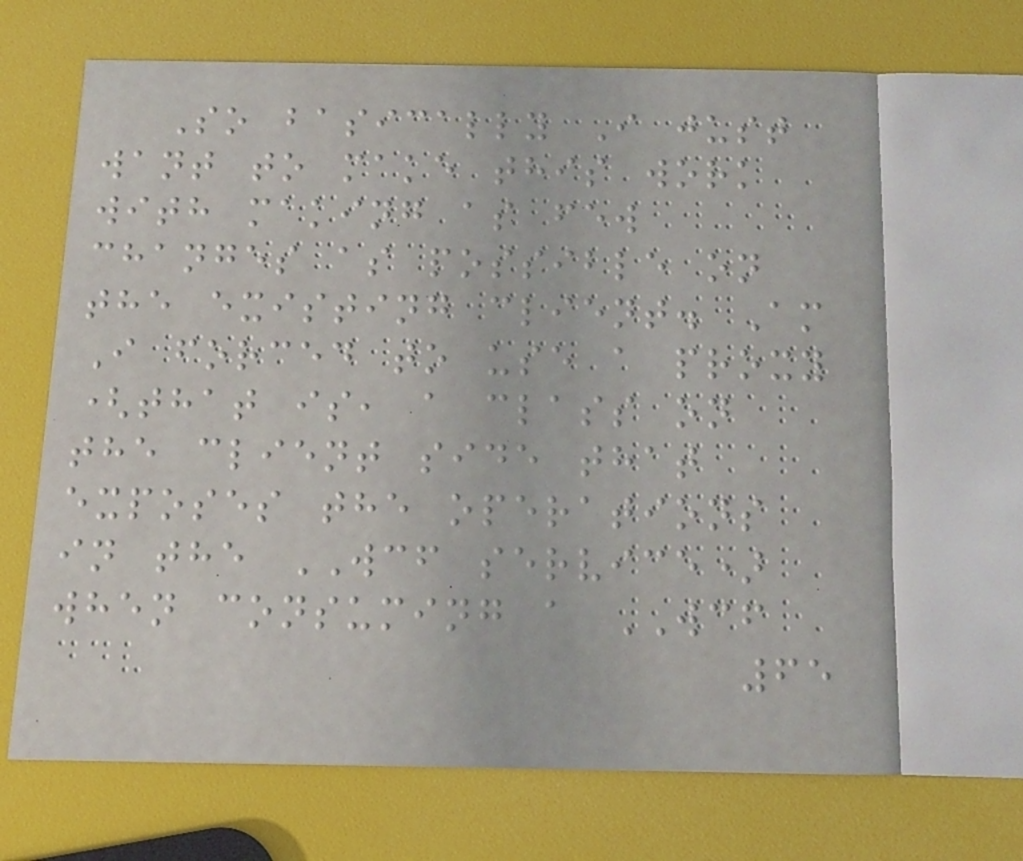So basically I just
want to make this work
with making as few
changes as possible on
the existing client. Am
I forced to use a proxy
(that is, a class on
the client side that
exposes the operations
in the WCF service)
when consuming a WCF
65
